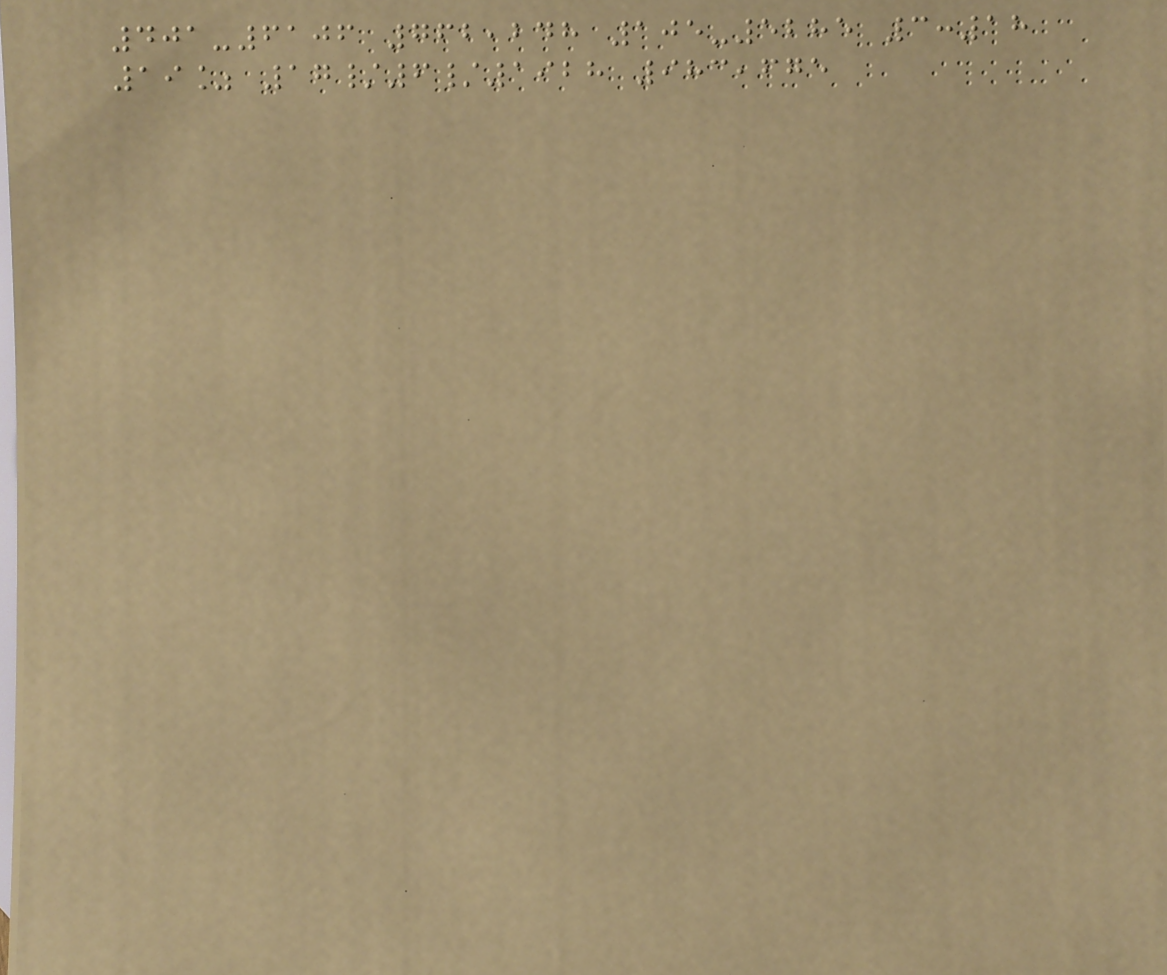401-6106 762,248 105-5285 3:18
19% 17/6/1928 983,675
